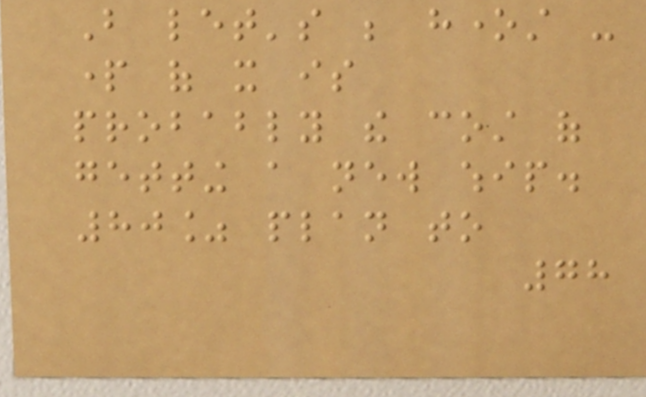But let's be honest -
part of it is
probably the cost of
getting a new whip.
80% plan to
78
